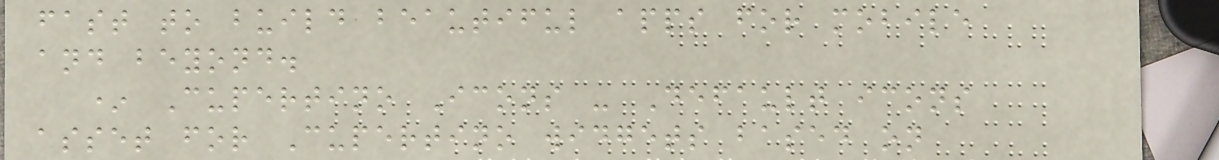fast to build beautiful apps for mobile
and beyond.
* Cupertino Icons - Default icons
asset for Cupertino widgets based on
